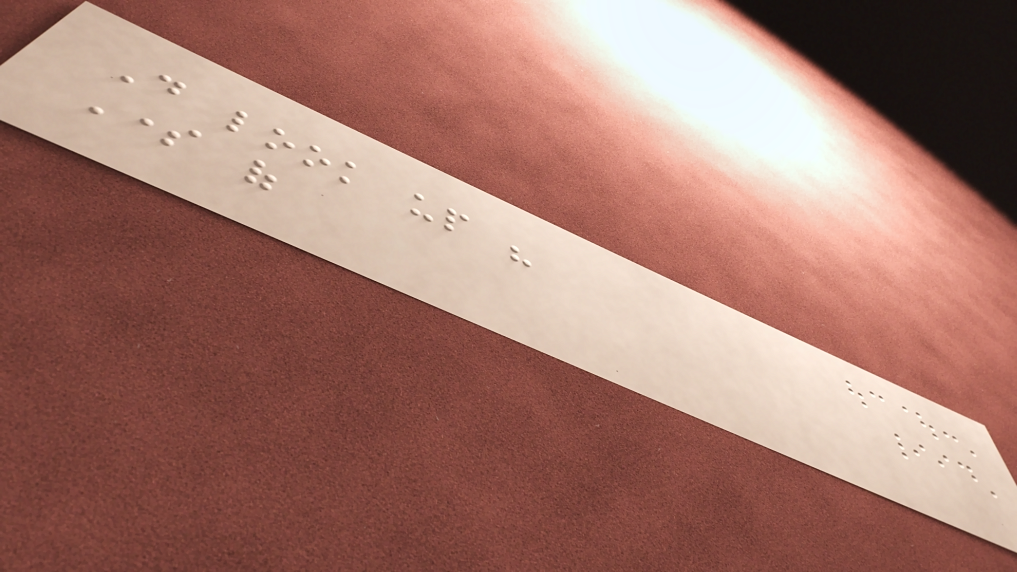Do look up his
Some of
